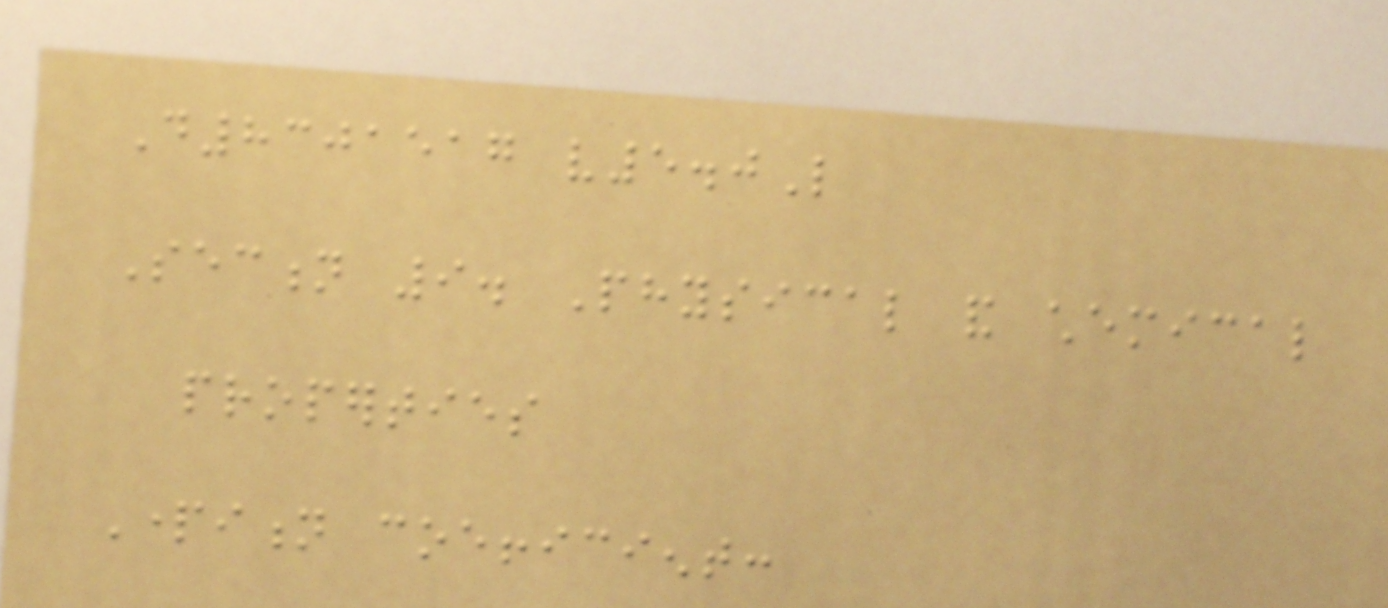D8301517 v5.0L
Section 9. Physical and chemical
properties
Partition coefficient:
